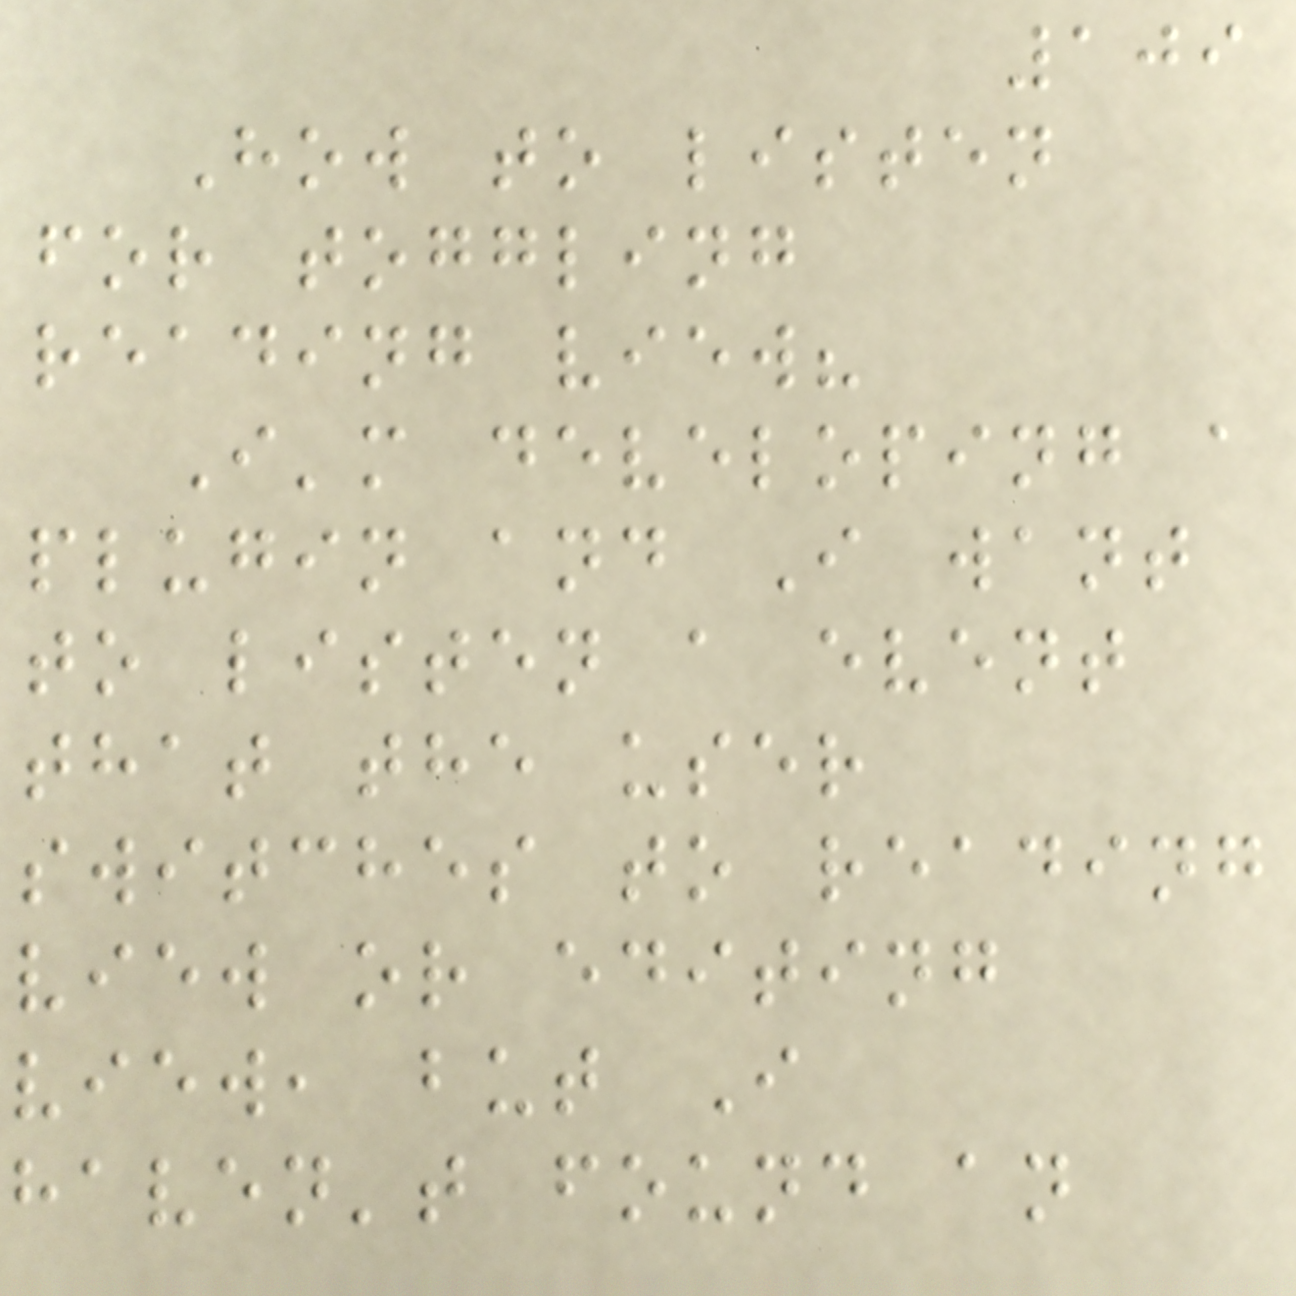109
How to listen
for toggling
reading view?
I'm developing a
plugin and I want
to listen a event
that the user
switches to reading
view or editing
view, but I
haven't found an
